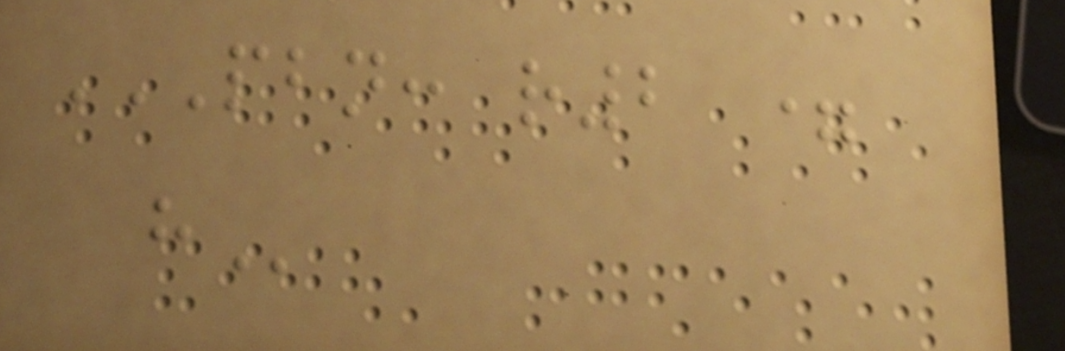PBN: R2 =
H
